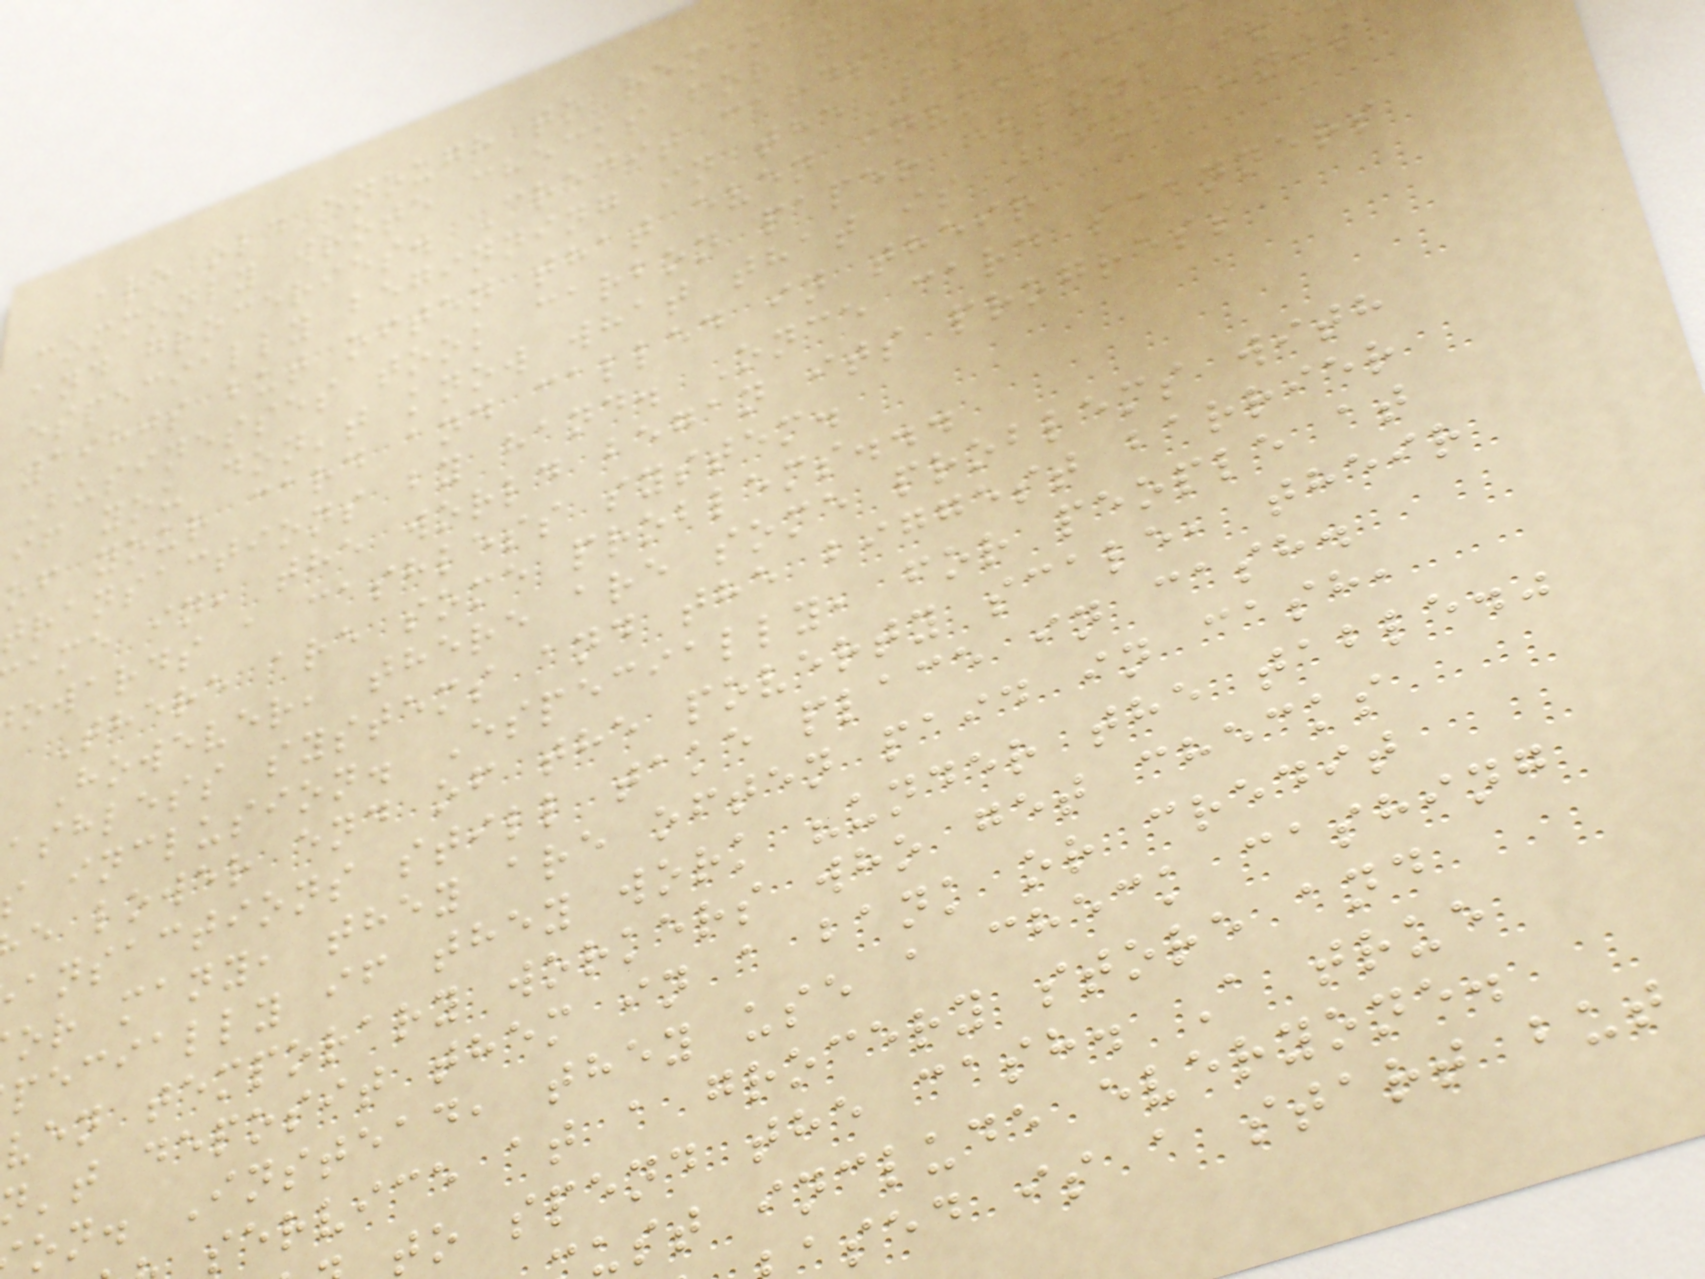are old enough to rememb
commonly wrote checks for th
and groceries. Credit cards we
especially beginning in the 1970s
1980s but often that even involved
Businesses took carbon paper (look it
if you don't know what that is) imprints
of your card and called in their
transactions by hand. Once card scanners
ame in, the world began its progress
owards a cashless system.
There are some problems...
However, there are some problems with
ashless systems and the biggest barrier
s inclusion. Especially, for people at
e lower end of the poverty scale, their
ansactions still take place in cash.
or many, they are often paid in cash,
pecially if they work "under the table."
ven temporary workers who get checks
n't deposit them in a bank or credit
on. Instead, they use a check cashing
service at a grocery store and
to spend the cash. A true
ust include everyone.
sed is a start but
